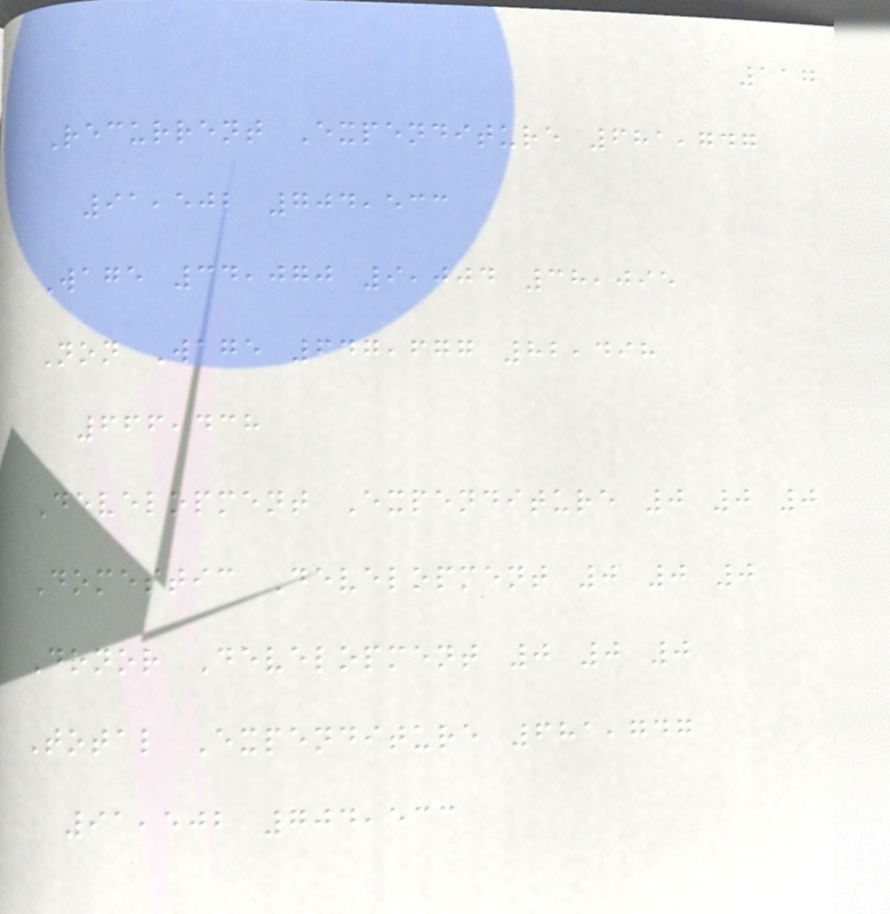117
Recurrent Expenditure 681,747
91,502 704,533
Wage 34,070 9,004 38,095
Non Wage 647,677 82,498
666,438
Development Expenditure 0 0 0
Domestic Development 0 0 0
Donor Development 0 0 0
Total Expenditure 681,747
91,502 704,533
